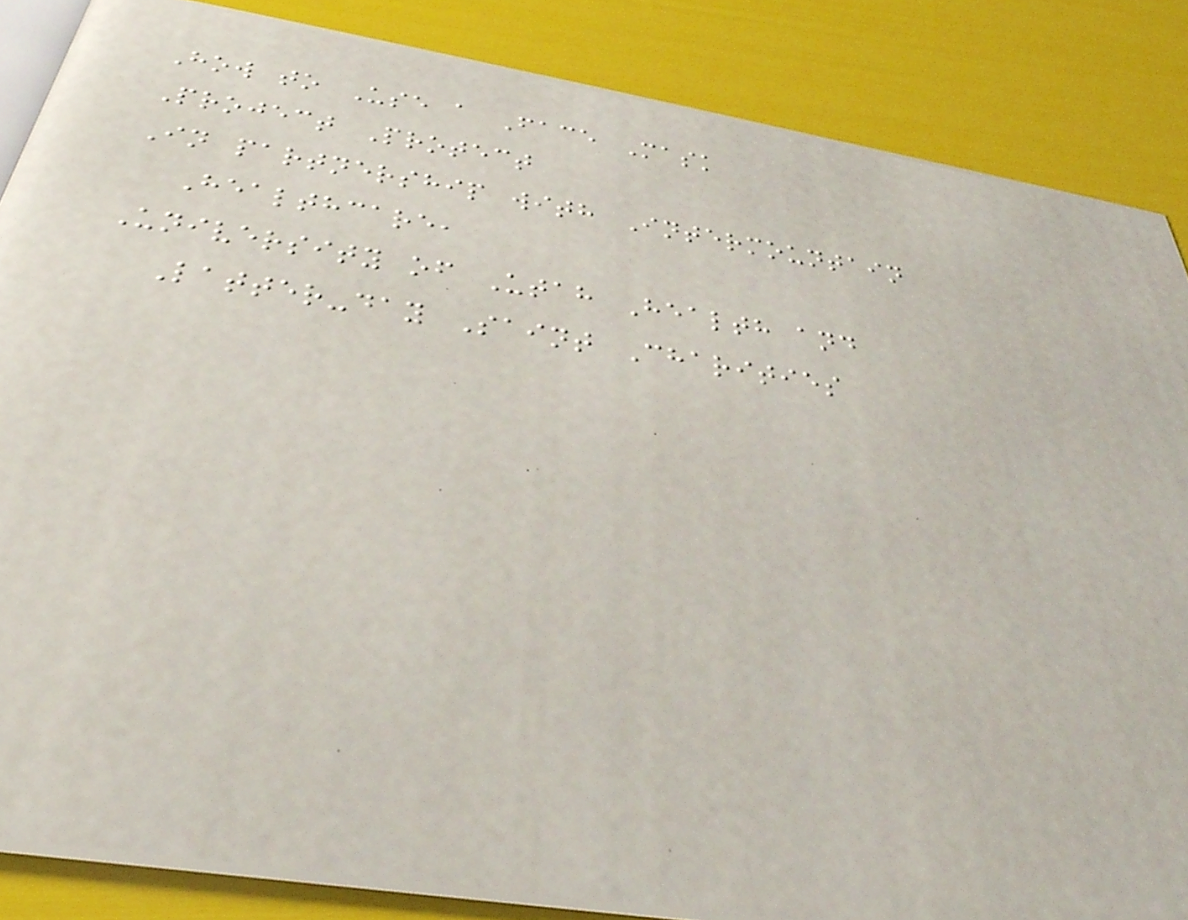How to Use a Face Mask
Project Protect
In partnership with Intermountain
Healthcare,
University of Utah Health and
Latter-day Saint Charities
